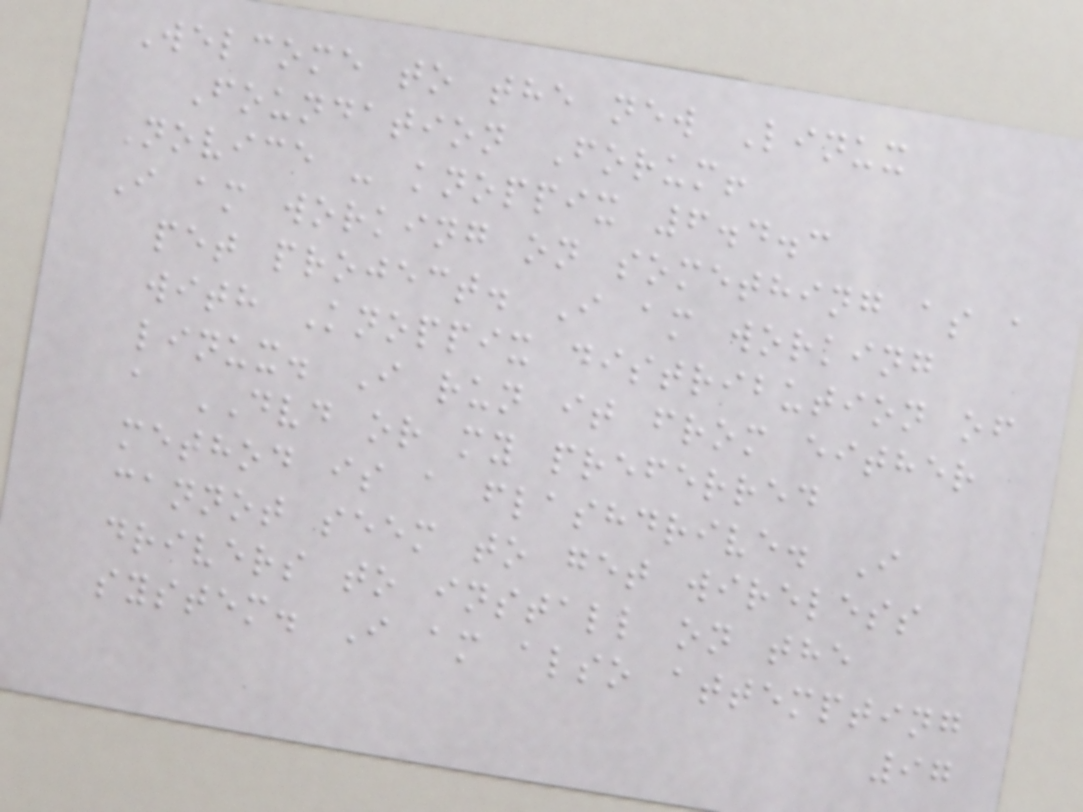Welcome to the new Linux
Foundation Forum!
Novice - knoppix 6.4.3
I am working on something as a
pet project. I am working
with Knoppix distribution of
linux. I run it from either
a DVD or my preferred
method is a flashdrive. I
cannot seem to get wireless
drivers to install on the
system. I am also attempting
97
